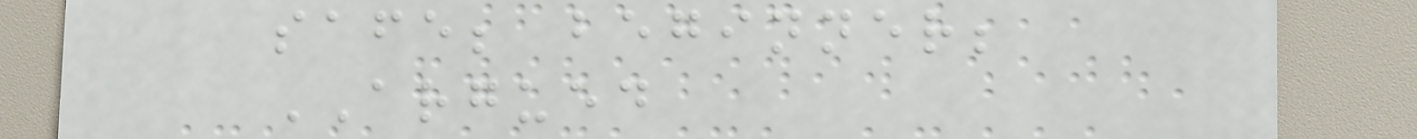safe; beginner;
ARGUED
